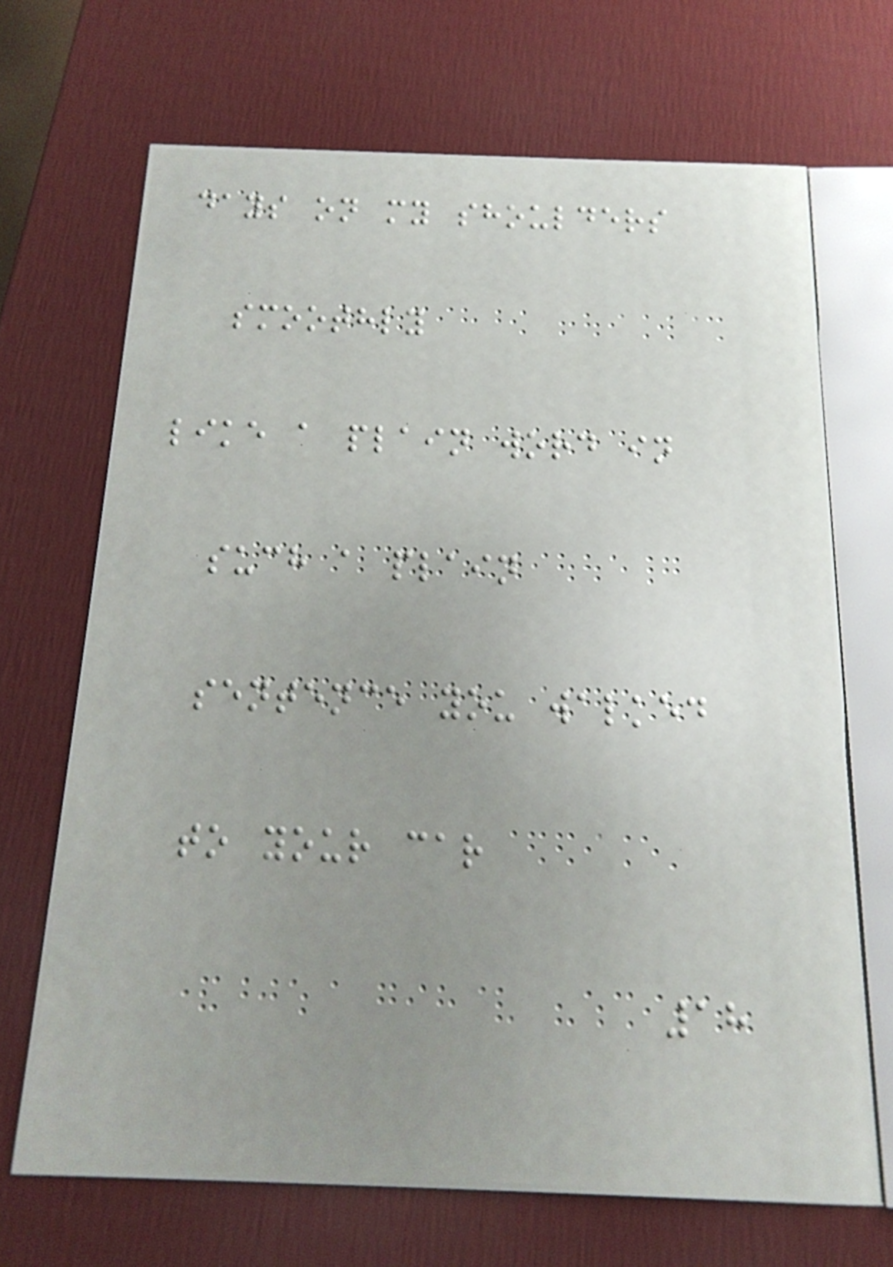days on my shoulders
smoothly
like a plain word in
such a plain
sentence you walked
to your car
18
